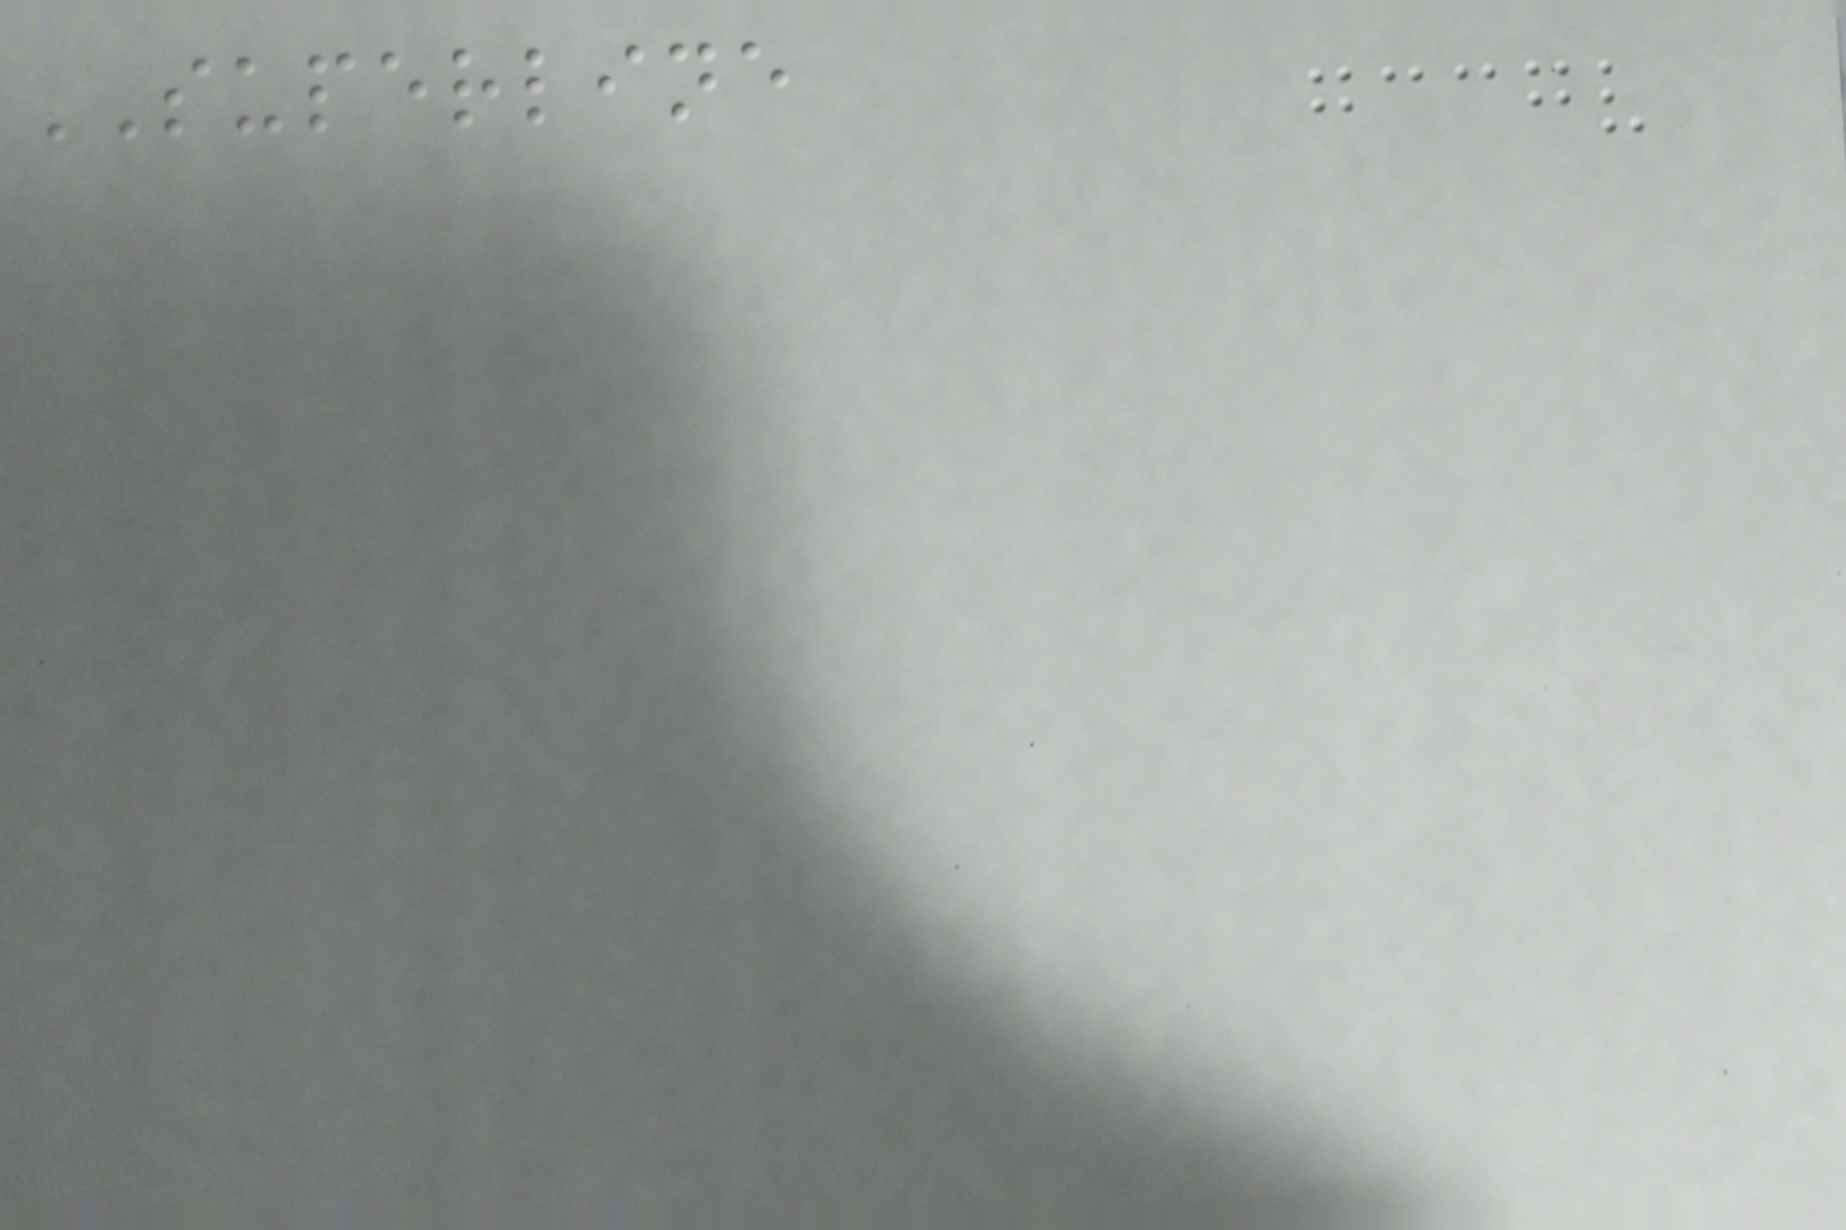SUPERLINE
